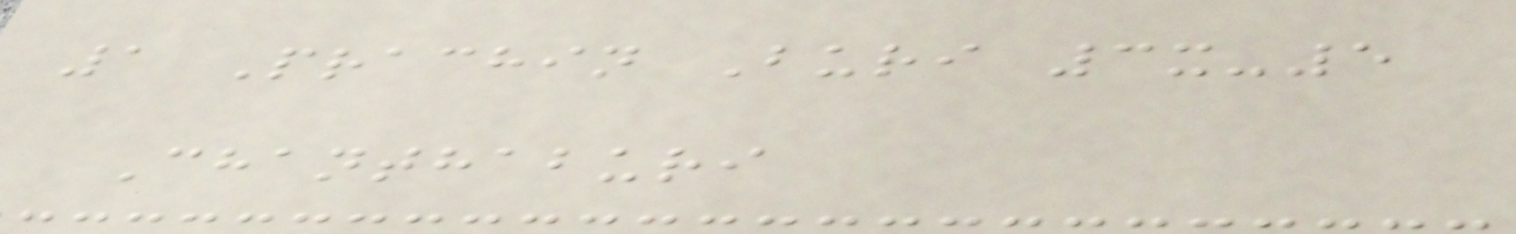1 Prachin Buri 3x-5
Chanthaburi
